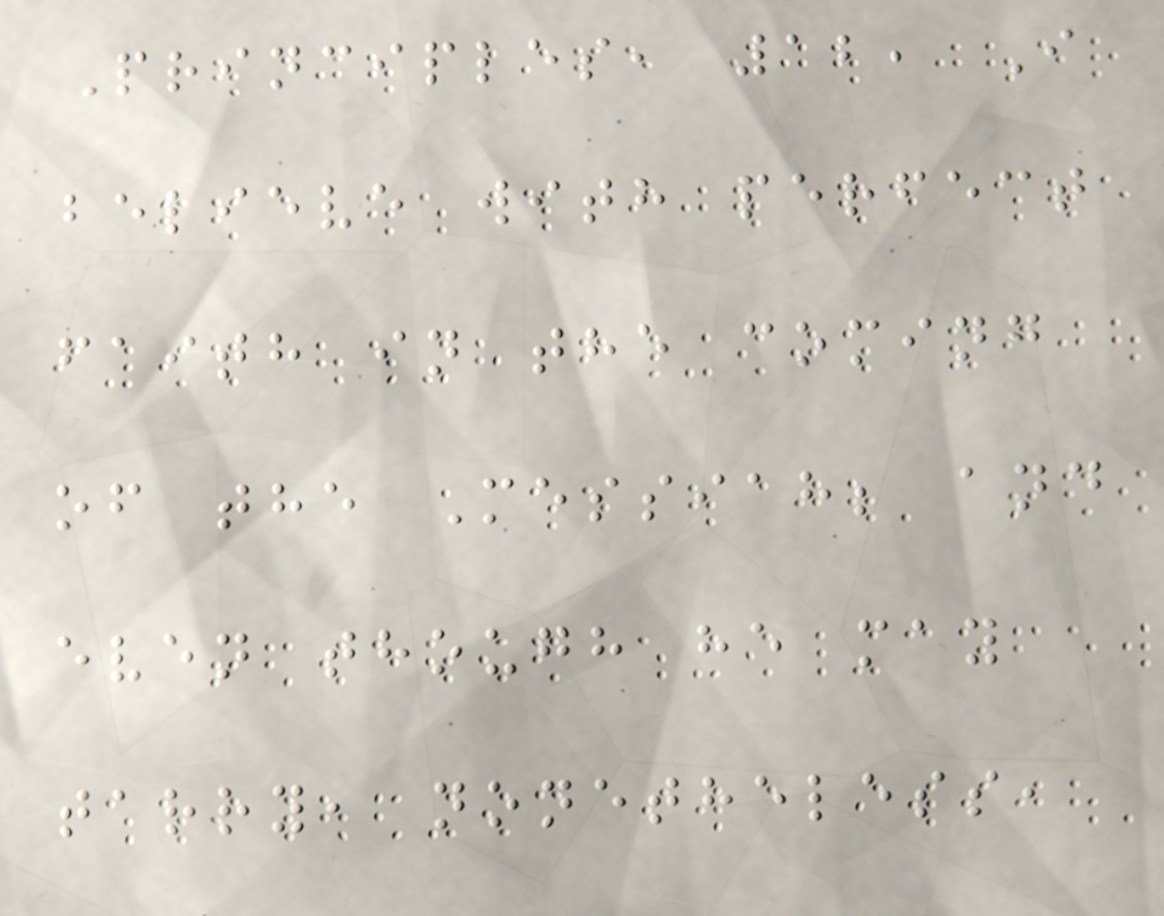Principles, 12, I
believe with perfect
faith in the coming
of the Messiah; and
even though he may
tarry, nonetheless,
